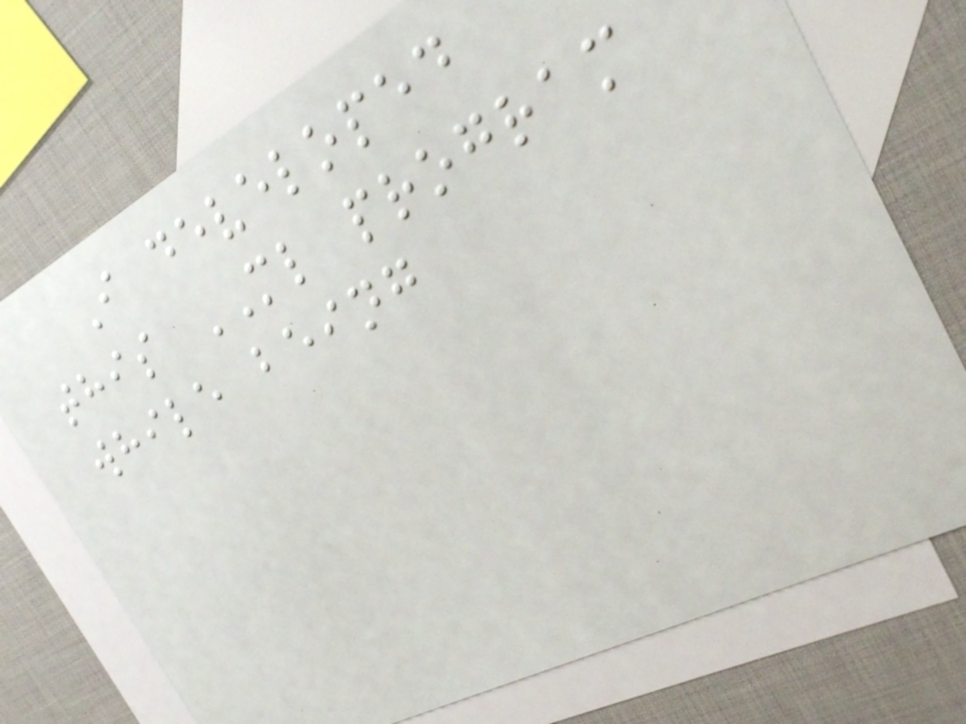I developed
this ML program
while being
